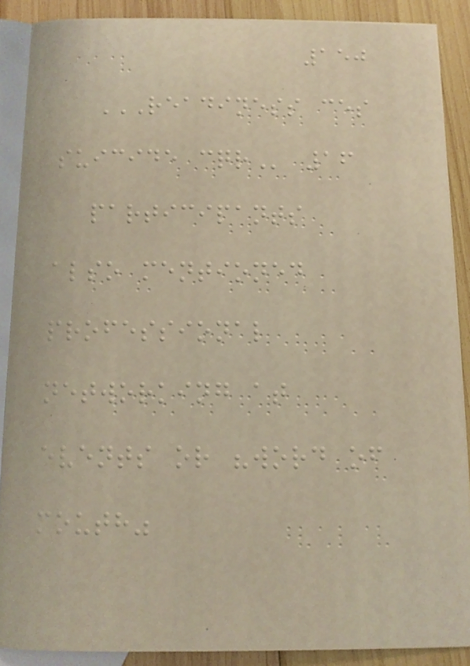150
READINESS CES
SUICIDE CQR 16
participants
also mentioned
professional
networking at
events or "word of
mouth"
